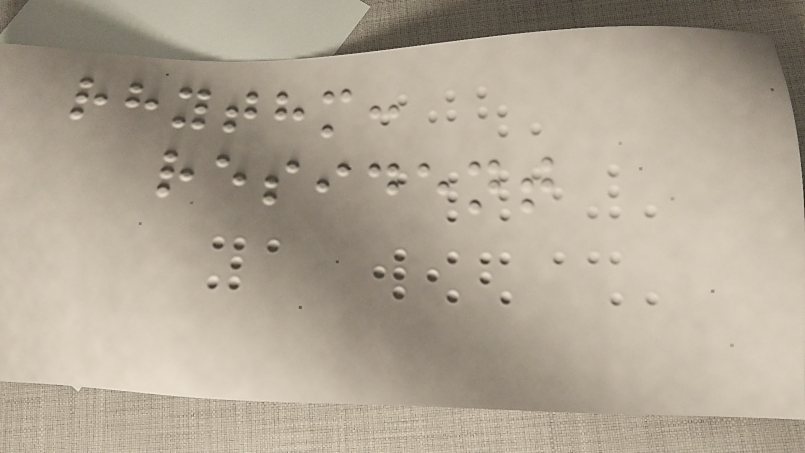rhythm:
resident
